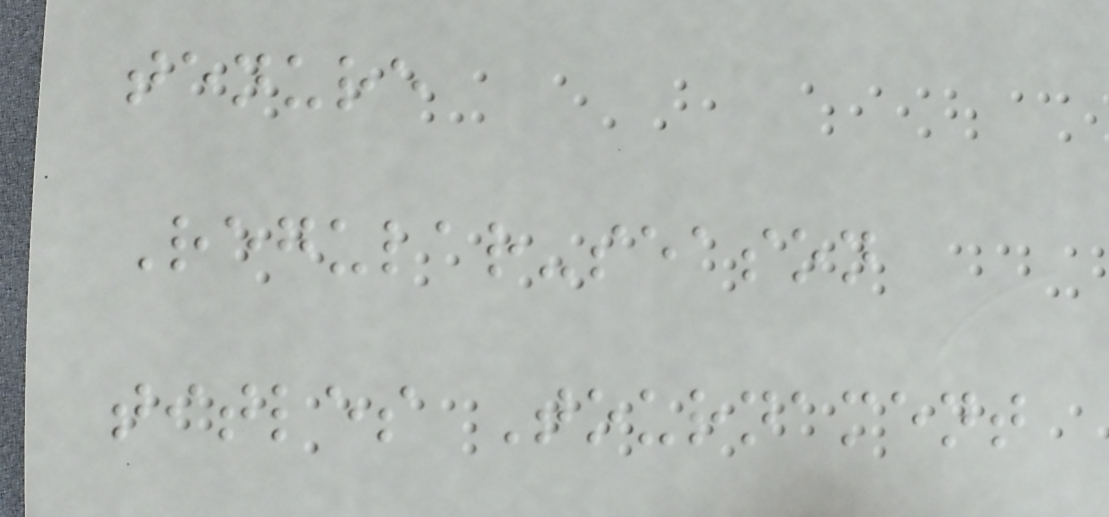tenure
Regular-season
titles Tournament
